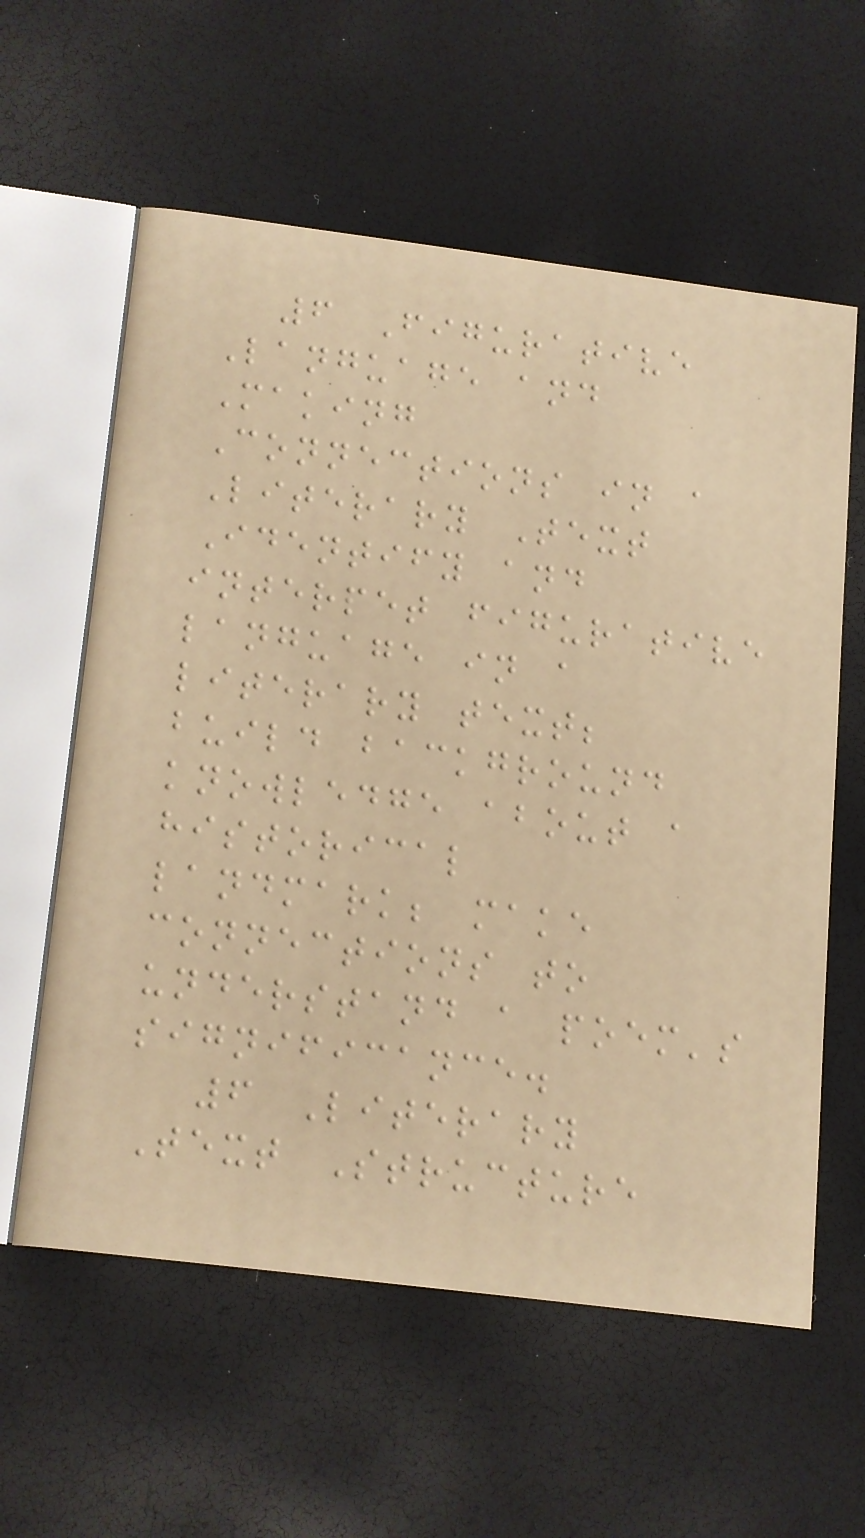6 Figurative
Language and
Making
Connections in a
Literary Text
Identify and
interpet figurative
language in a
literary text;
build background
knowledge about a
historical
landmark; make
connections to
understand a poem's
significance.
6 Literary
Text Structure
